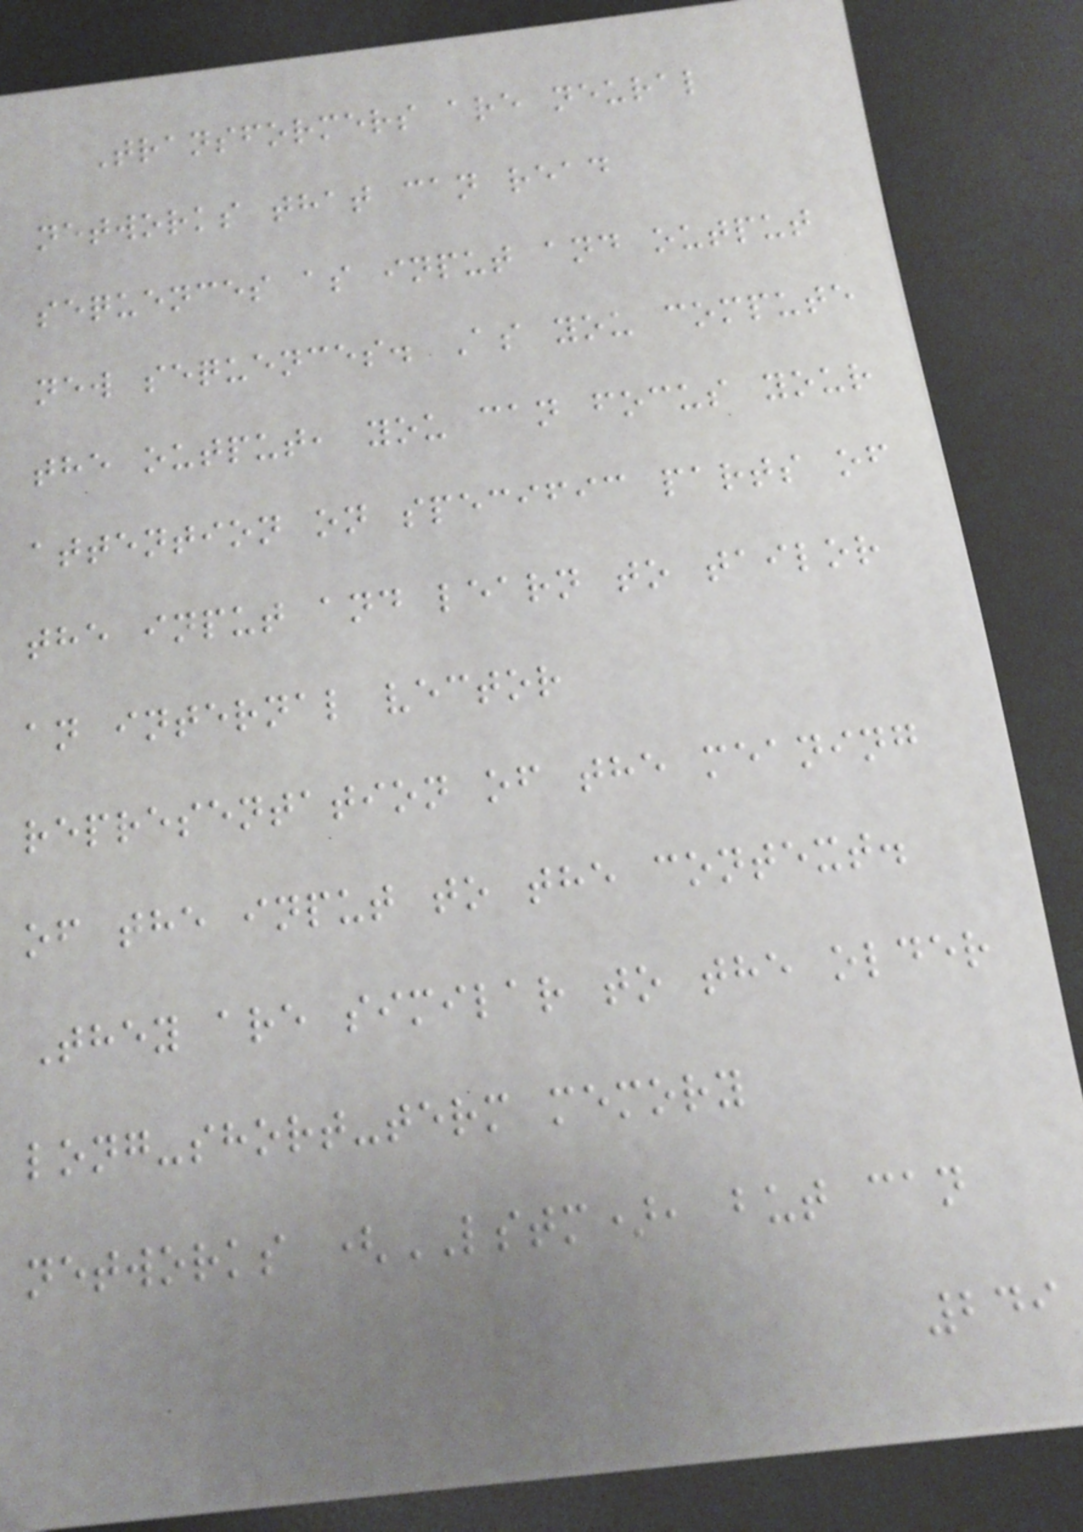Transformers are neural
networks that can read
sequences as input and output
new sequences. As you compute
the output, you can focus your
attention on specific parts of
the input and learn to tailor
an internal vector
representation of the meaning
of the input to the context.
They are similar to the older
long-short-term memory
networks (LSTM), but can
249
